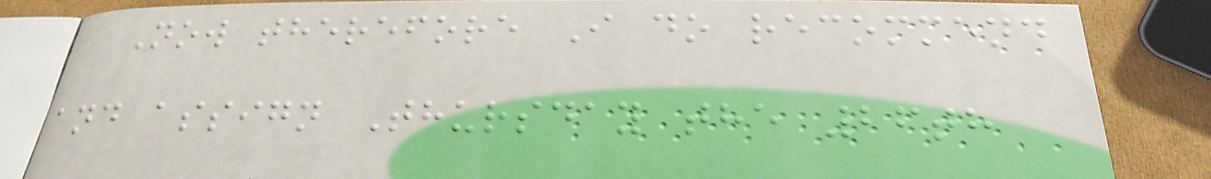Now therefore I do recommend
and assign Thursday the 26th
